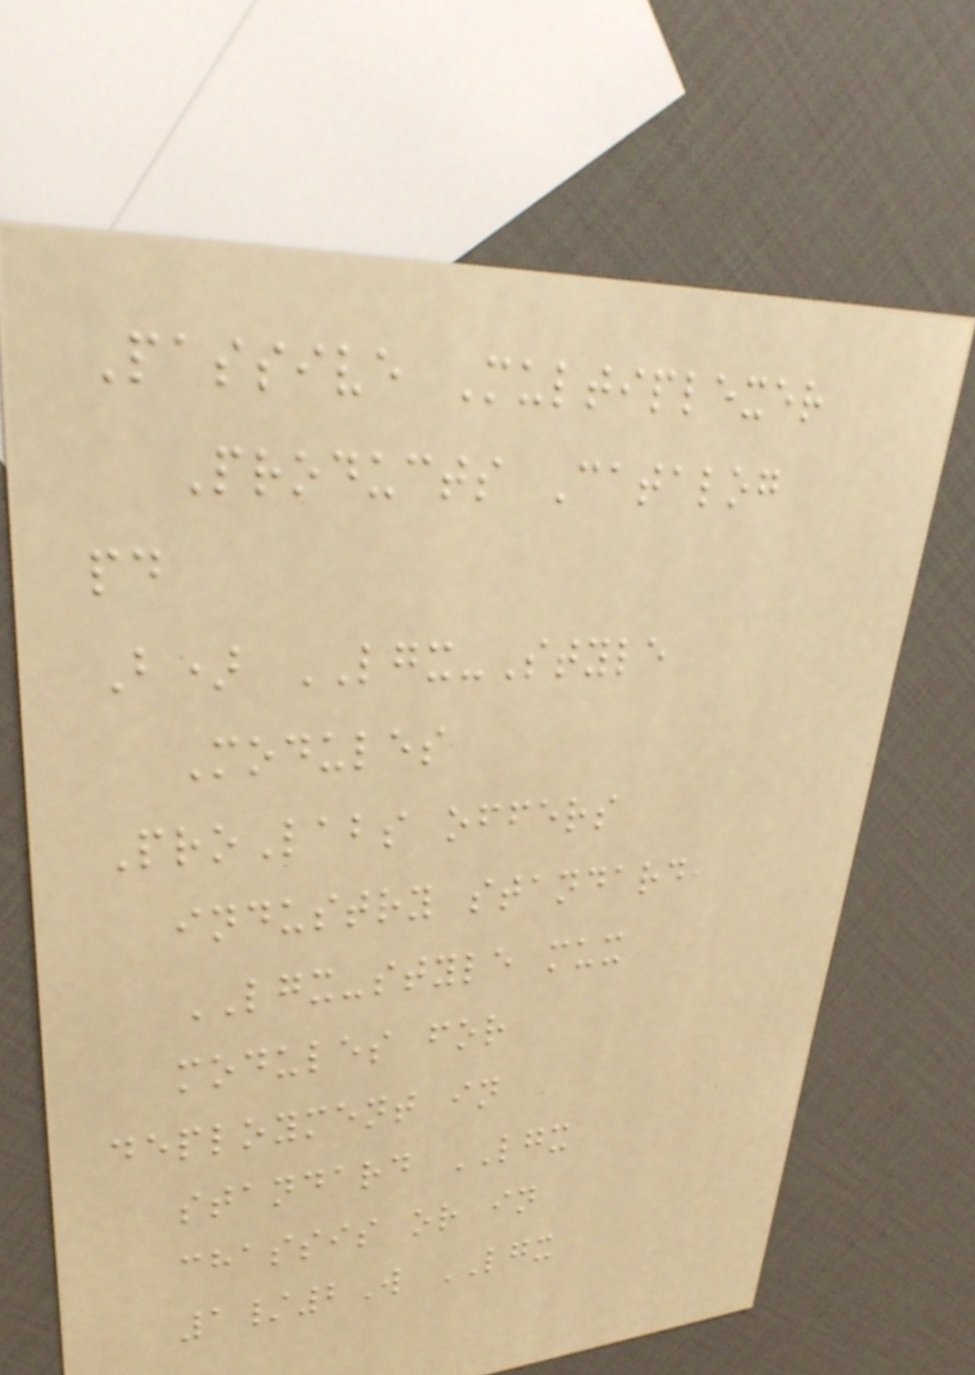Passive Multiplexer
Products Catalog
pd
B) LGX-Style
Modules
ProLabs offers
industry standard,
LGX-style mux
modules for
deployment in
standard LGX
chassis or in
1/2W LGX
